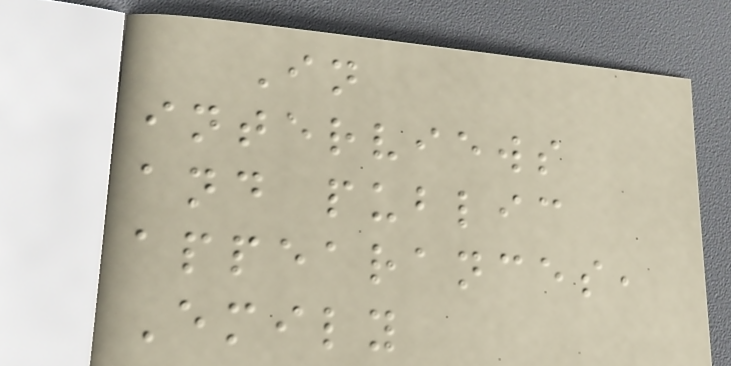In
interviews
and public
appearances,
Emily
